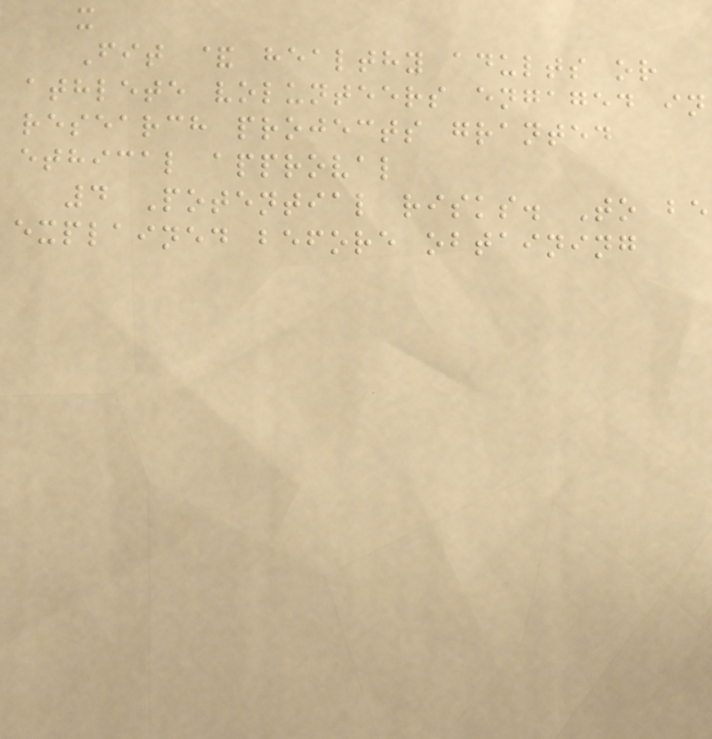x
Fit & healthy adults or
athlete volunteers engaged in
research projects granted
ethical approval
4 Potential risks. To be
explained before obtaining
